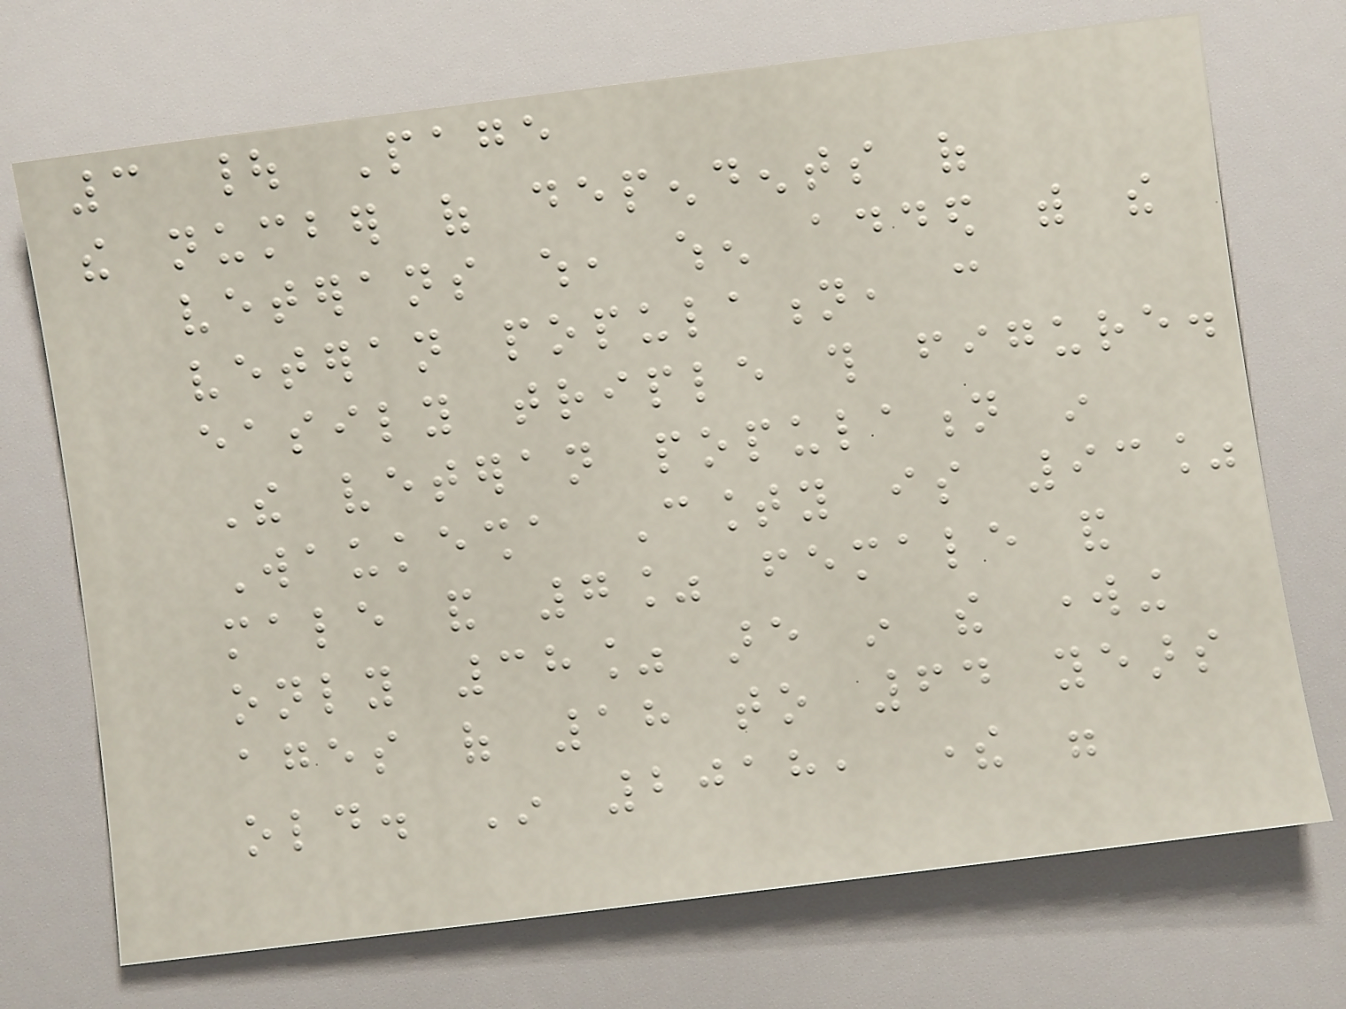3 | Page
the number of dependents of
veterans which, when added with the
veteran population, can
easily triple this figure.
The veteran population in
Waukesha County is 93%
male and 7% female and
only 38% are in the working
ages of 18 to 64 years
old. In 2018, there were
